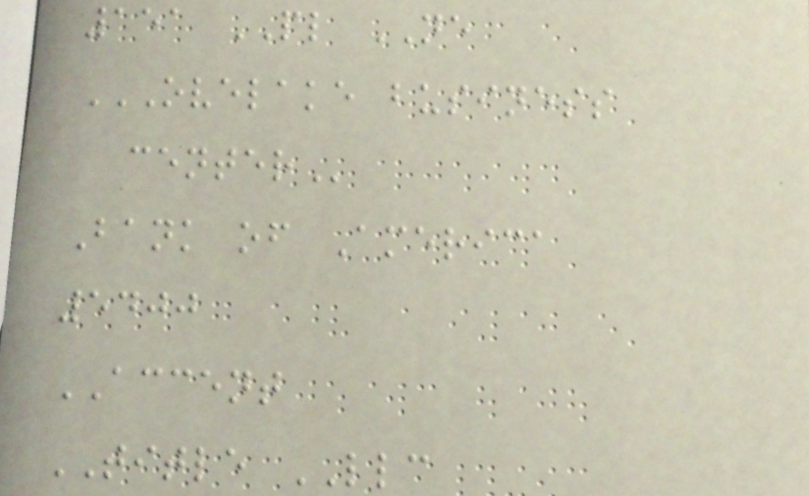151 PL NE
OVELAKE BUSINESS
CENTER
Bank of America
5400
ACCENT
TITLE LLC
